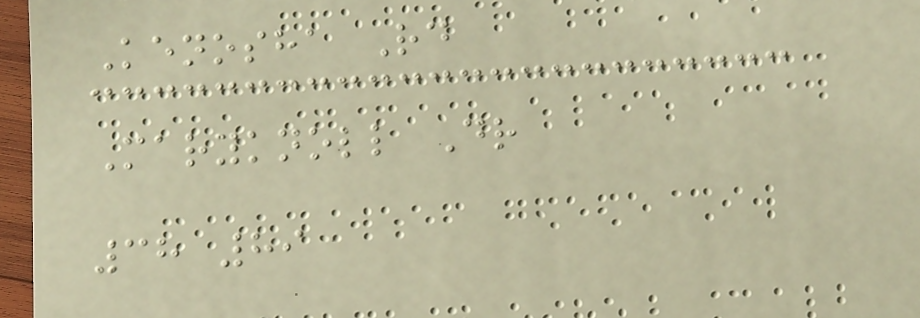Kenosha Rd
Maryknoll Dr
38 89
